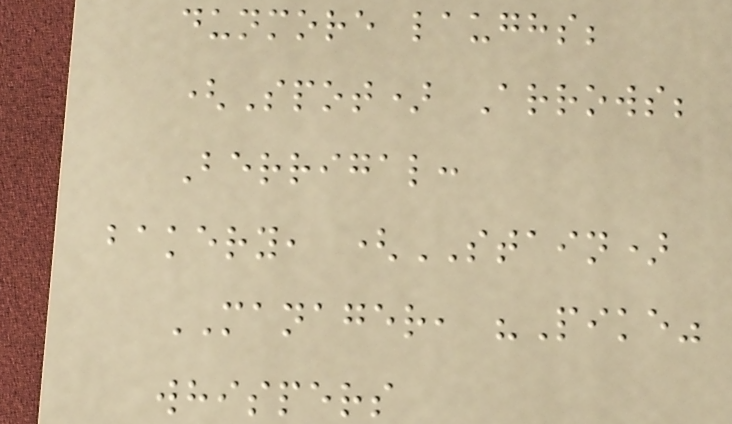dunmore laughs;
(Spot) Arrows;
Berrigal:
bakery, (STAIN)
MANAGER, "Pike"
whispers
